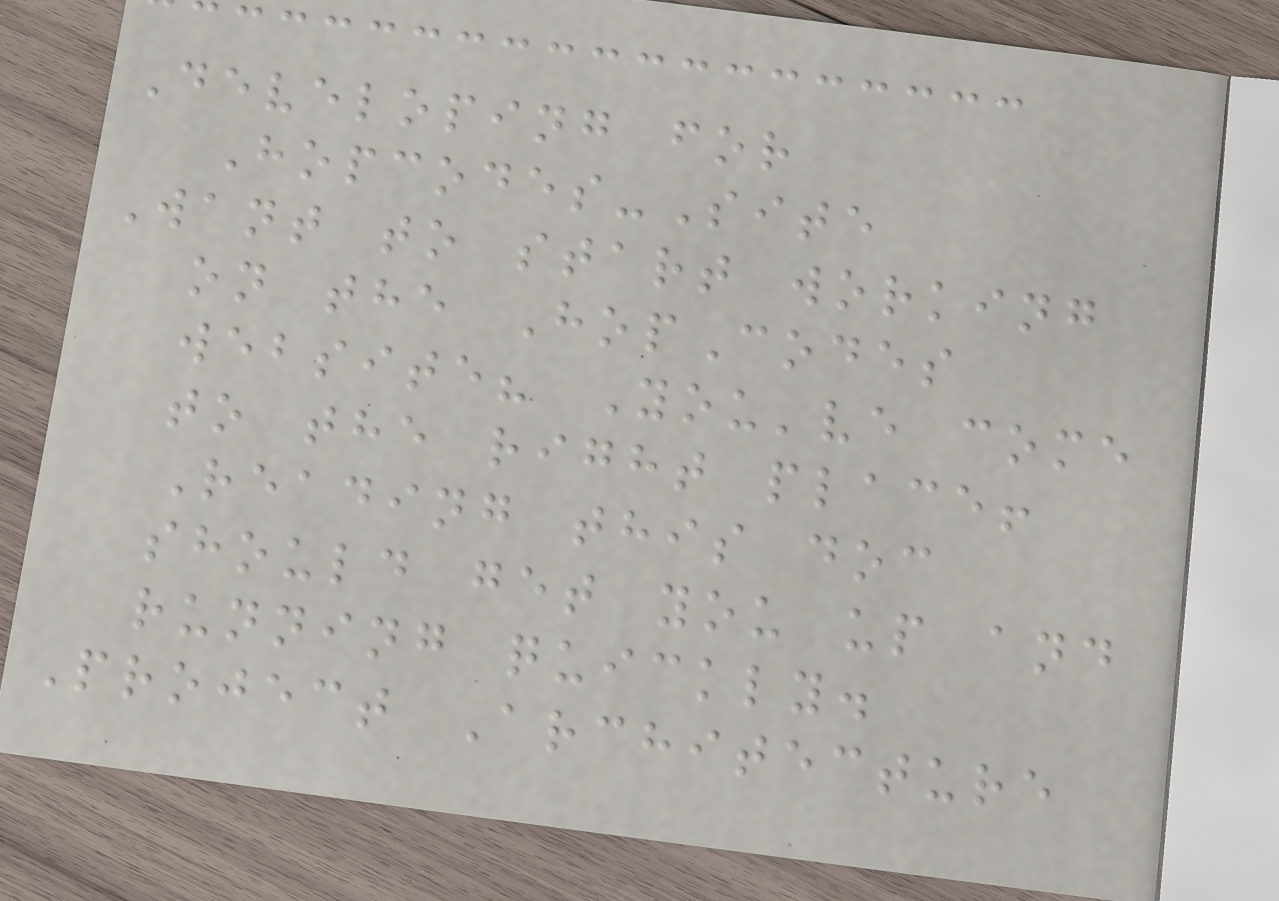Developing for
Hopcodes-Site
Want to start working
on the HopCodes
website? You've come
to the right place!
Reading this doc
should get you up and
running quickly.
Project Architecture
